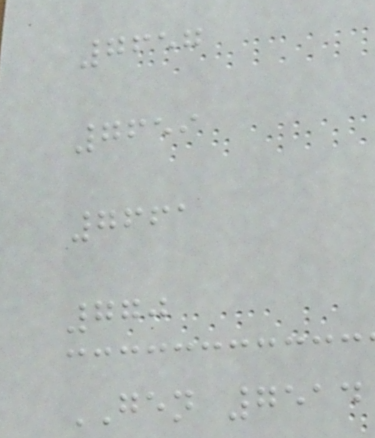7657
7659
7661
770
GEN 7514
